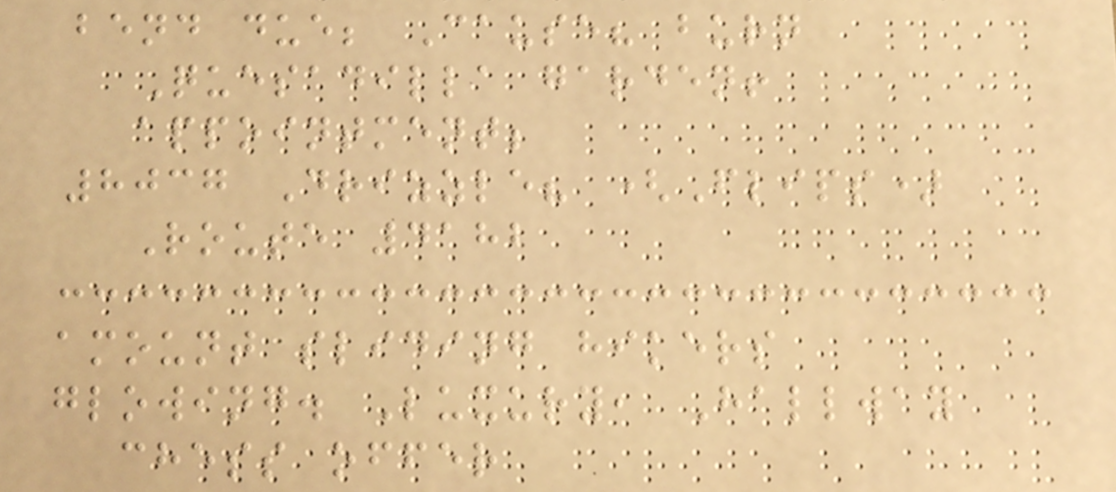bend due; Cause? burn
Quesadilla garden!
appointment;
8037 Drizzle? (Flips)
Route 4182
amount sliding hikers
glowing. Luxury, Hallway
chess offer
